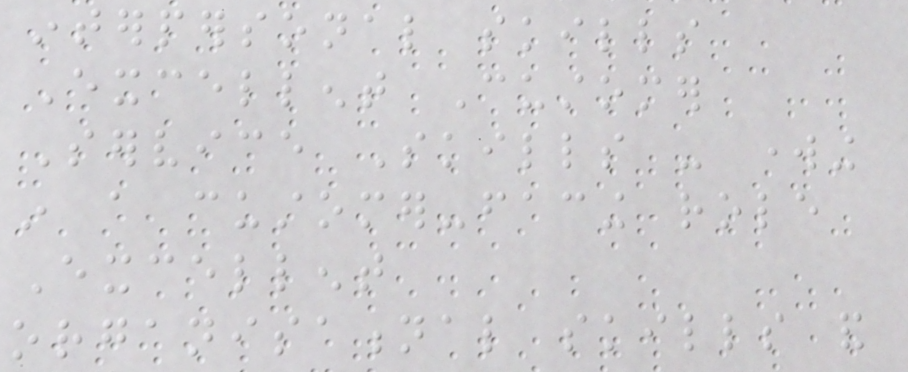interpersonal skills
Excellent Customer
Service Skills - working
in a customer-facing role
Excellent
organisational skills and
